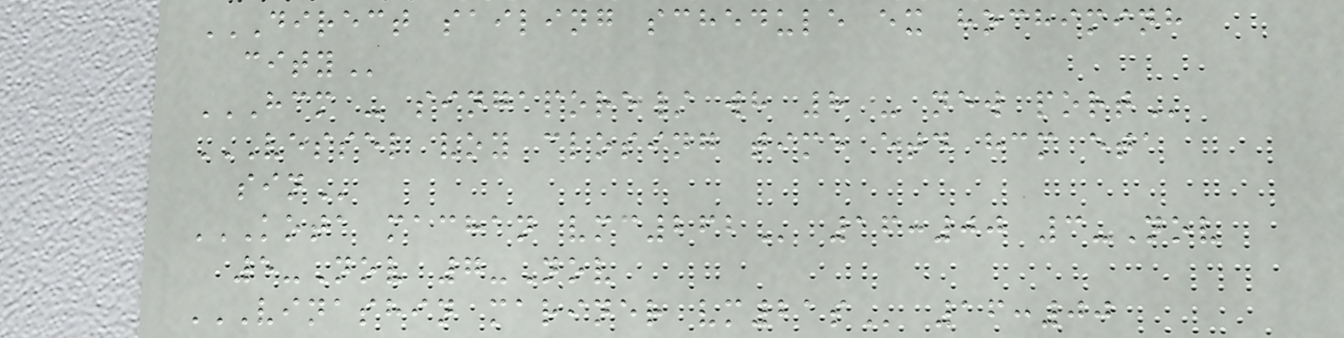DIRECT SAILING SCHEDULE EX HOCHIMINH
CITY
HCM - SINGAPORE/ WH 8 - NEW PORT
VESSEL VOY CLOSING TIME ETD HCM ETA
SIN
KOTA MACHAN VMC262 16:00 3-Nov
5-Nov 7-Nov
VINASHIN MARINER VM21S 16:00
